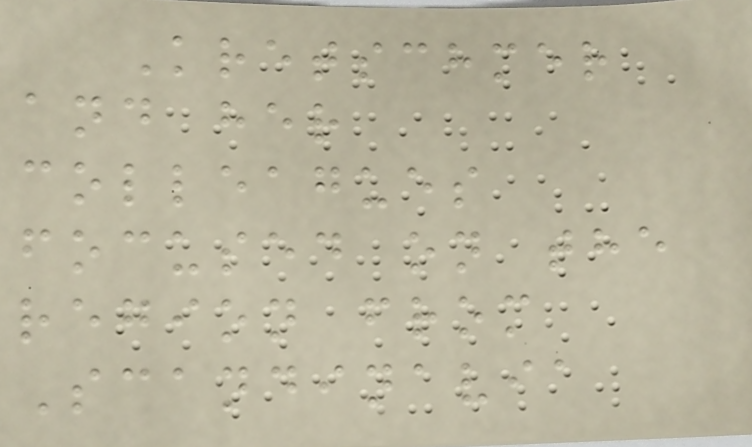Kretschmer
and her
colleagues
focused on the
region from
Scandinavia
